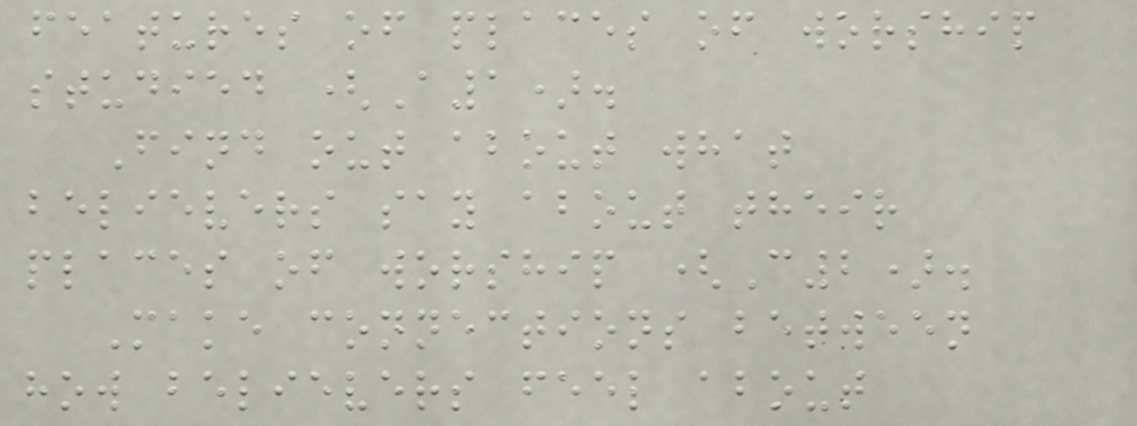features of places of worship
studied (A1).
Find out about what
believers say about their
places of worship (C2).
Make connections between
how believers feel about
